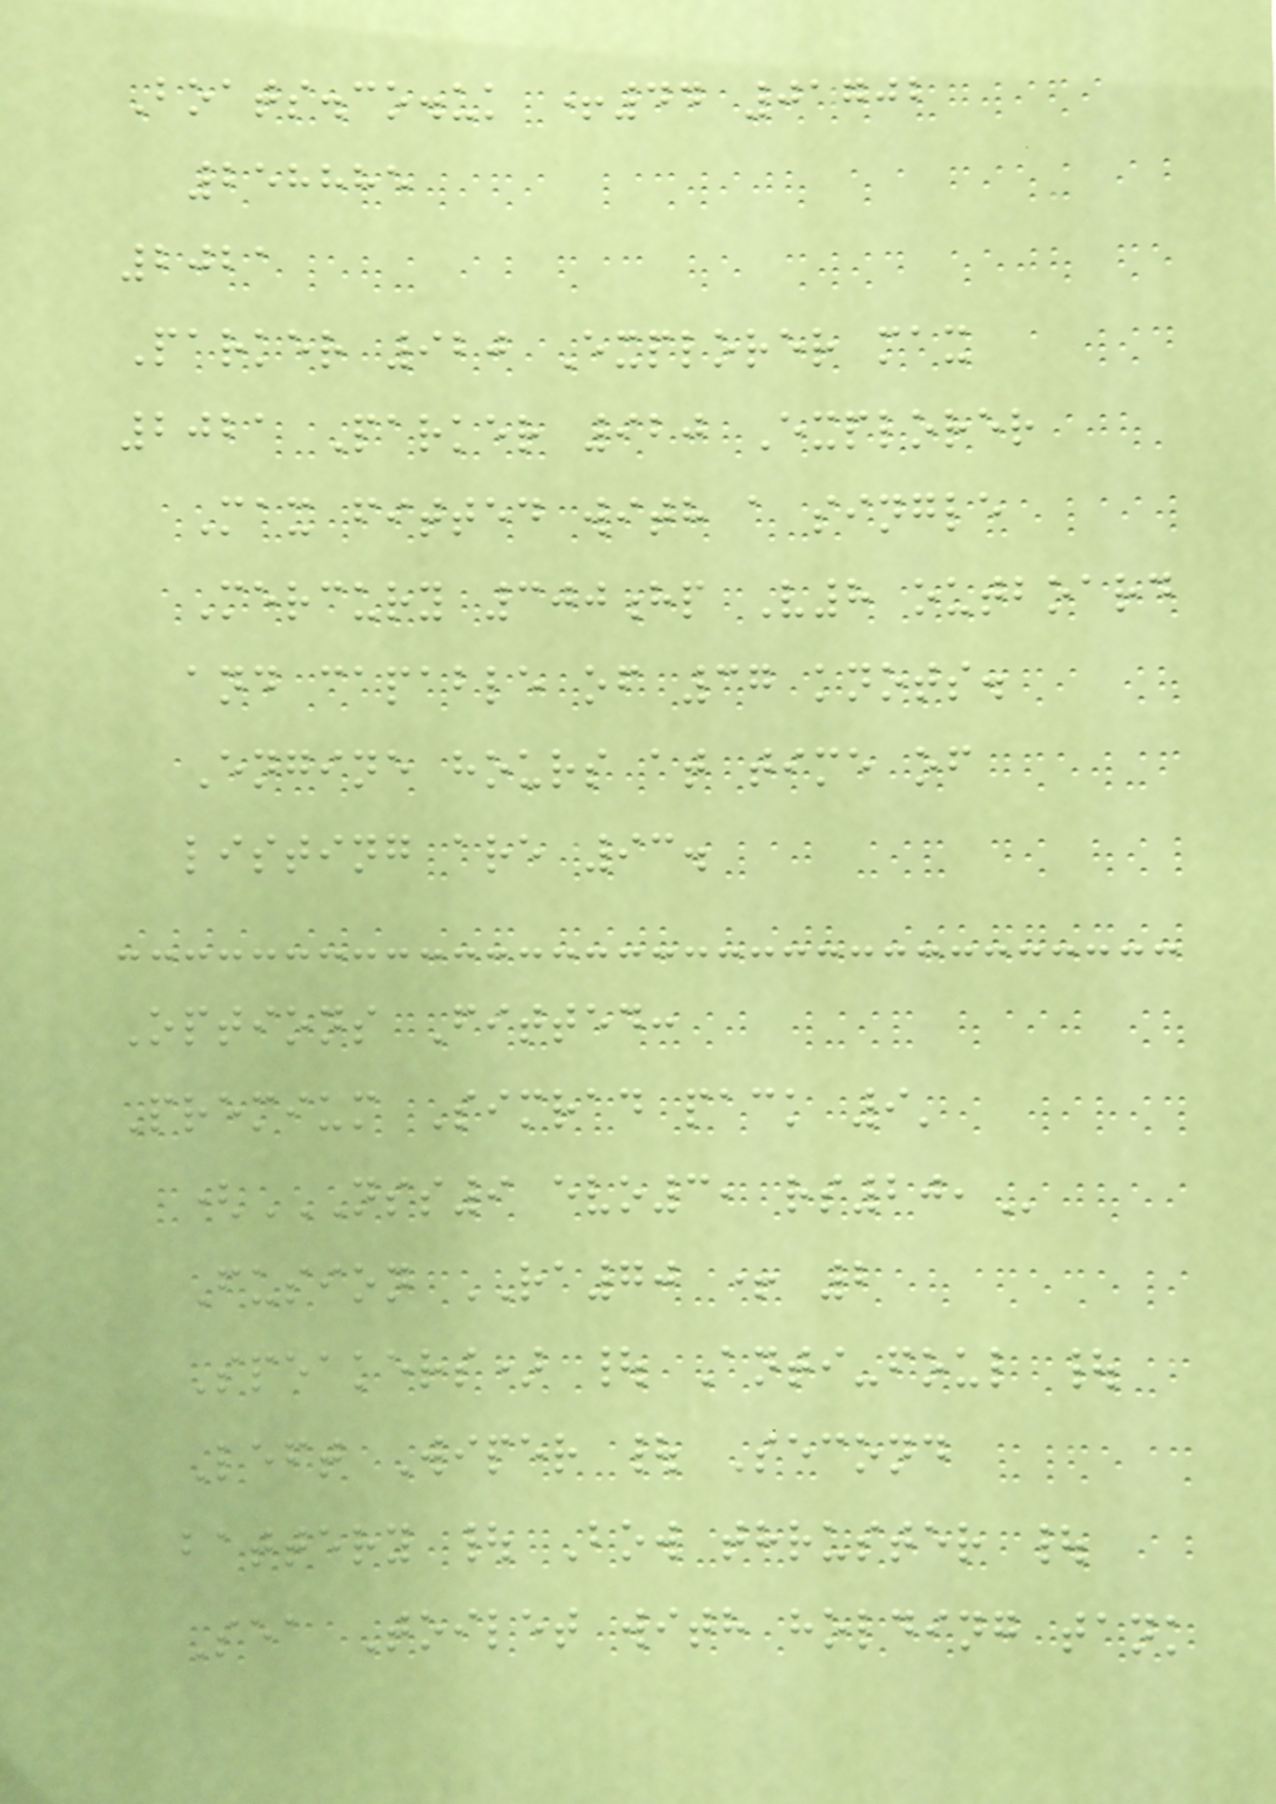Boats.co.uk +44 01702
258885
2021
Parker 920 Explorer max
2021 Parker 920 Explorer
Max fitted with a single
Mercury 300hp V8 outboard
and capable of 37 knots.
Engine hours at time of
listing are 93.
Options Fitted:
Premium Simrad pack 9'
(NSS9 EVO3, RS20,
Fusion RA70 + 2
Speakers) | Anti-foul |
Left Wiper | Second
battery | Bow thruster |
Sea Toilet with holding tank
